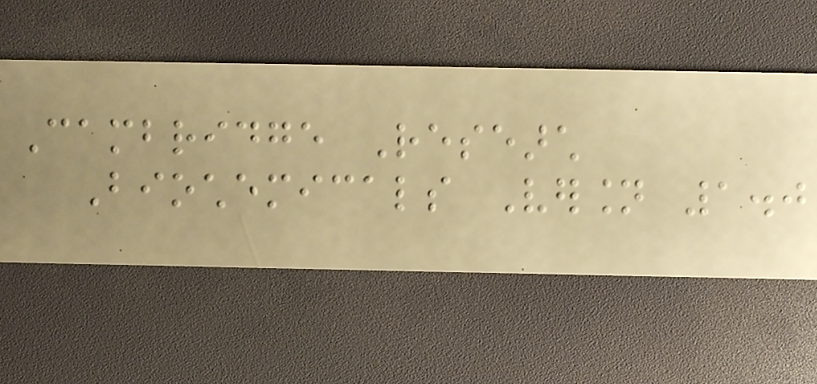Cambridge Research
Biochemicals Version 1.0
